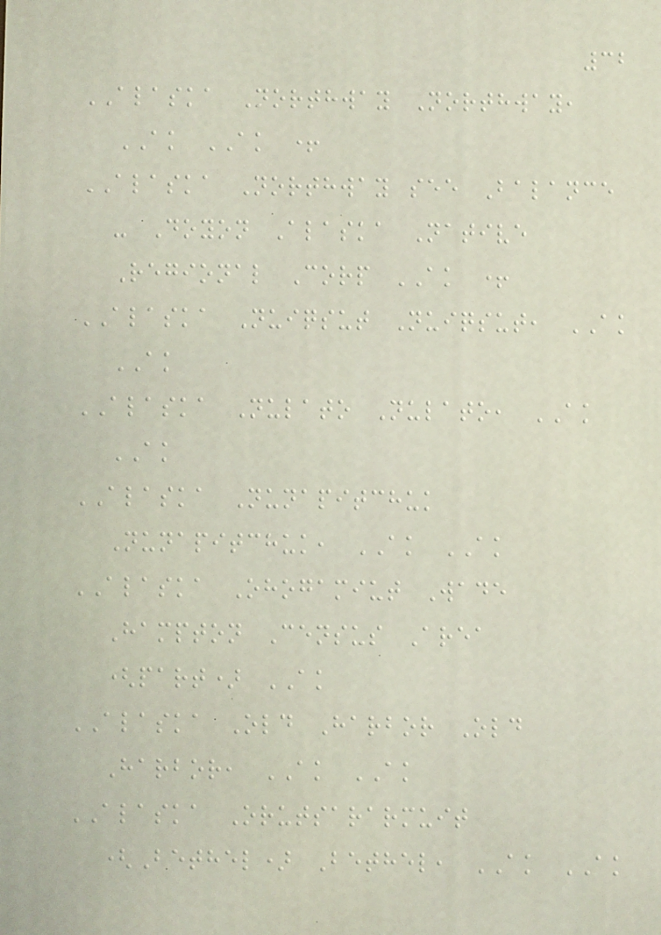32
ALASKA Northway Northway,
AK AK +
ALASKA Northway see Balance
- Doyon Alaska Native
Regional Corp AK +
ALASKA Nuiqsut Nuiqsut, AK
AK
ALASKA Nulato Nulato, AK
AK
ALASKA Nunapitchuk
Nunapitchuk, AK AK
ALASKA Ohogamiut Wade
Hampton Census Area
(part) AK
ALASKA Old Harbor Old
Harbor, AK AK
ALASKA Orutsararmuit
(Bethel) Bethel, AK AK
